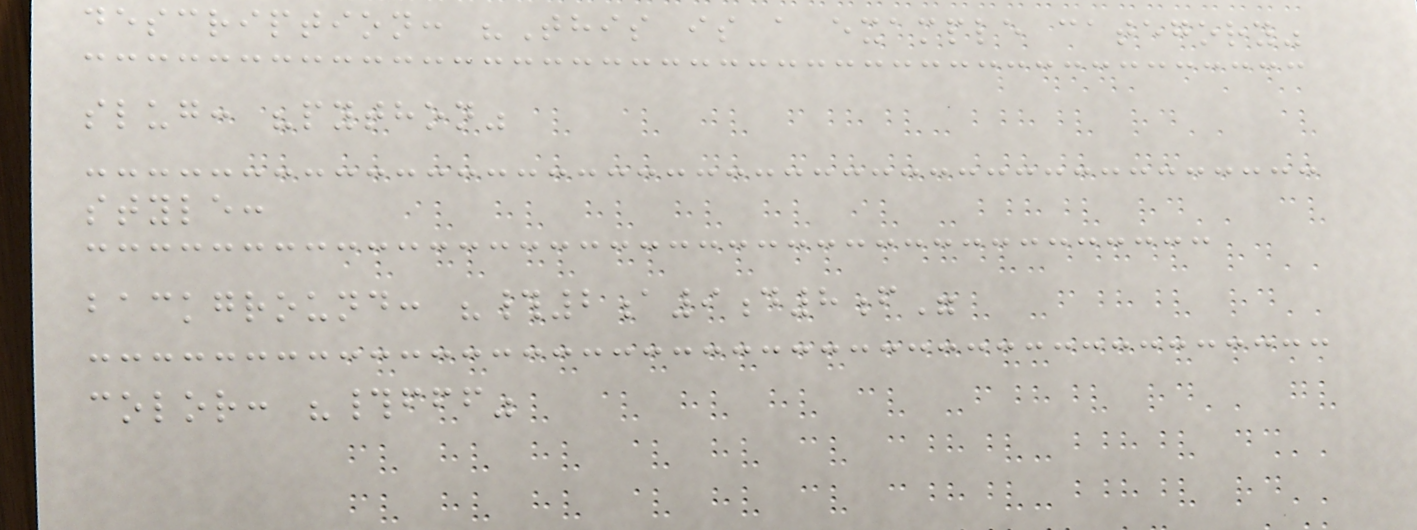description: "This is a example category"
slug: "python"
style:
background: "#2a9d8f"
color: "#fff"
